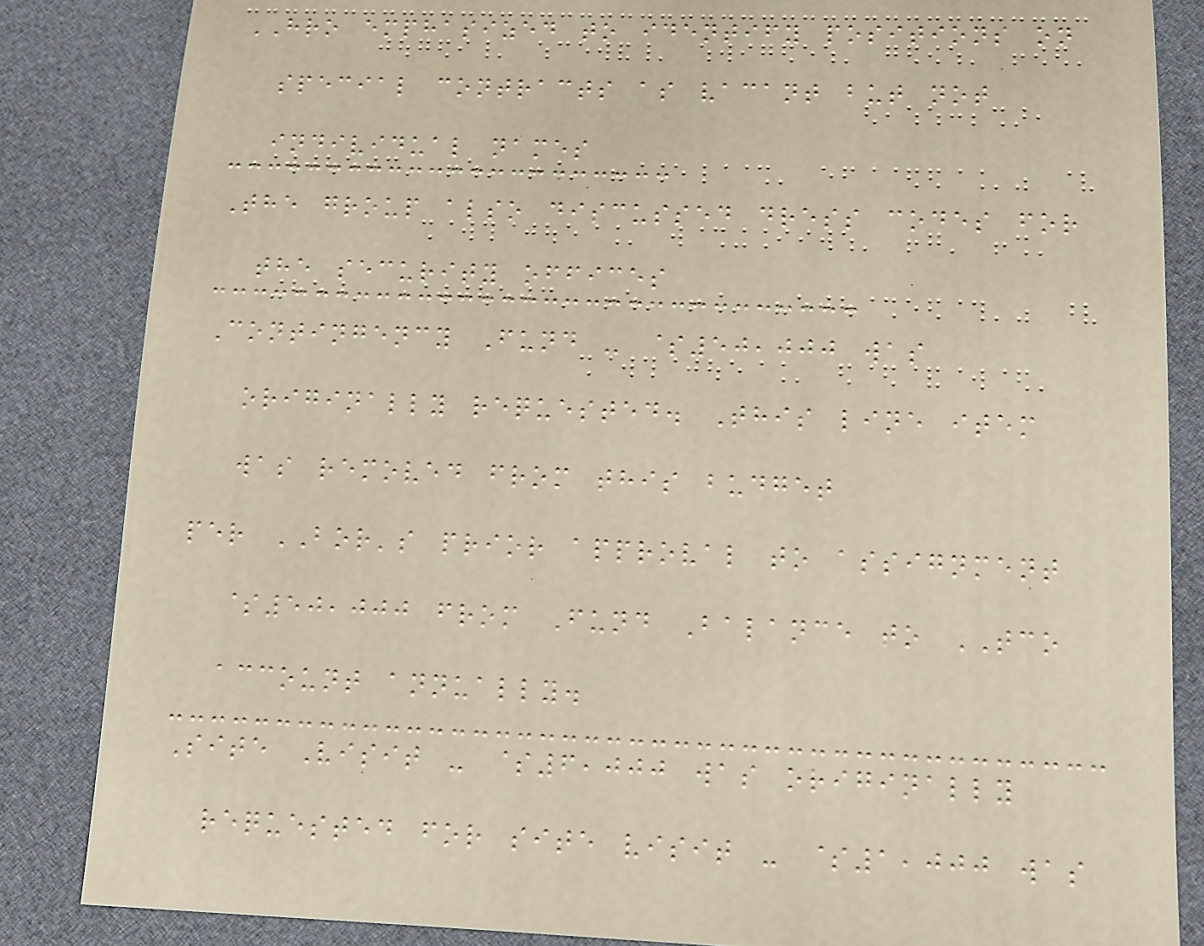HRO emphasized to identify positions on
special contracts as vacant but not
individual names
The group also discussed dress codes for
the security offices
Contingency Fund - $50,000 was
originally requested. This line item
was removed from this budget
per BOR's prior approval to assignment
$50,000 from Fund Balance to TCO
account annually.
Site Visit - $6,000 was originally
requested for site visit - $1,000 was
